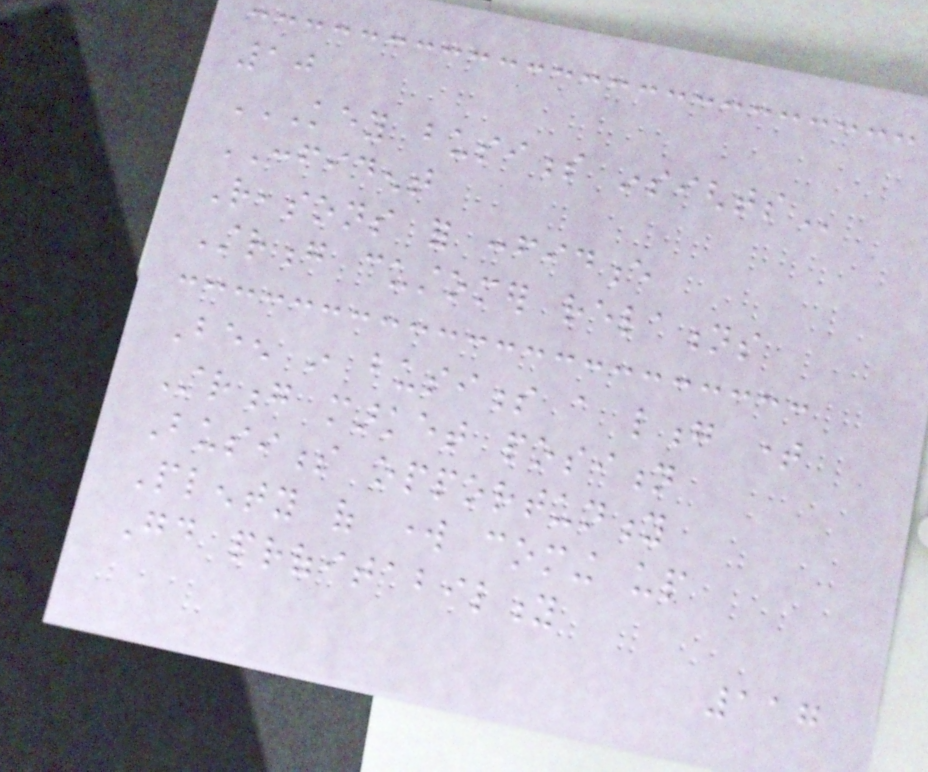10
KEY BUSINESS INSIGHTS
CONFIDENT
Reasons for confidence
Strong customer relations
Been in business a long time
Strong market position
Business opportunity
Plenty of work coming up
Good profitability
117
